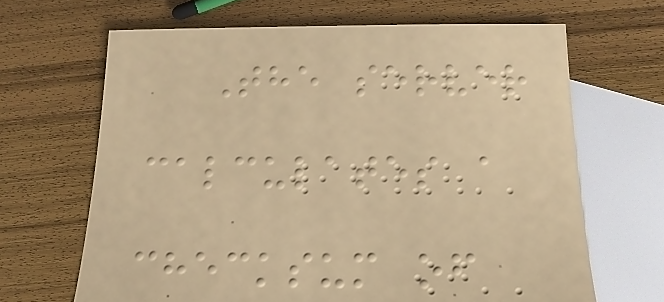The server
calculates a
checksum of
